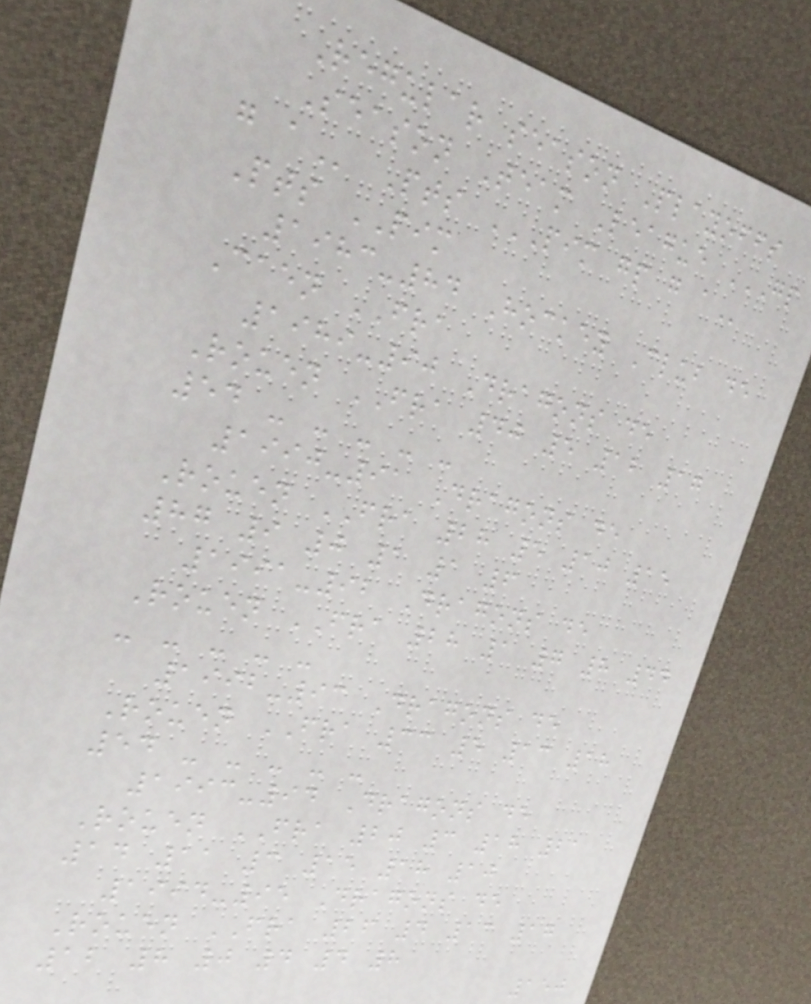Regular season Playoffs
Season Team League GP
G A Pts PIM GP G A
Pts PIM
1983-84 Hockey Club de
Caen FRA
1989-90 Dragons de
Rouen FRA 40 5 12 17
54 - - - - -
1990-91 Dragons de
Rouen FRA 28 5 10 15
87 9 0 1 1 6
1991-92 Dragons de
Rouen FRA 28 1 7 8 44
- - - - -
1992-93 Dragons de
Rouen FRA 33 5 13 18
54 - - - - -
1993-94 Dragons de
Rouen FRA 20 3 18 21
14 11 3 15 18 10
1994-95 Dragons de
Rouen FRA 26 4 13 17
12 8 0 4 4 8
150
